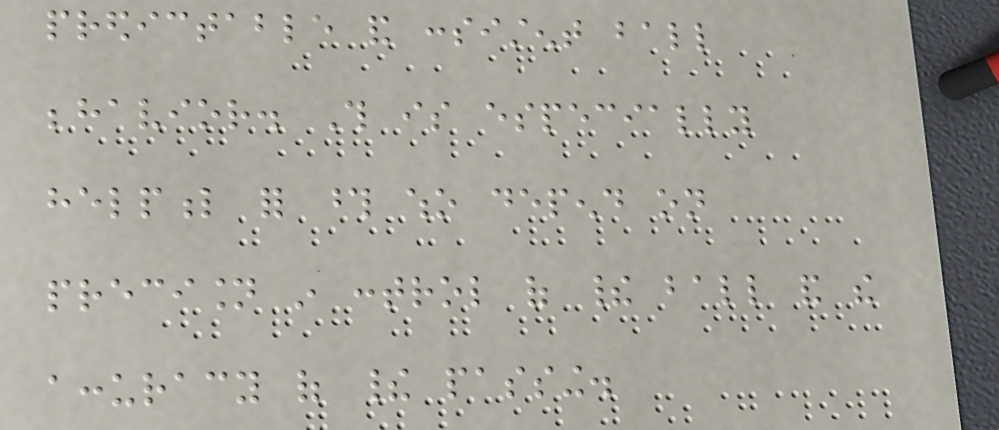predictable and consistent ball
behavior. This is especially
helpful for those who depend on
precision in control of their ball and the
accuracy of their passing.
